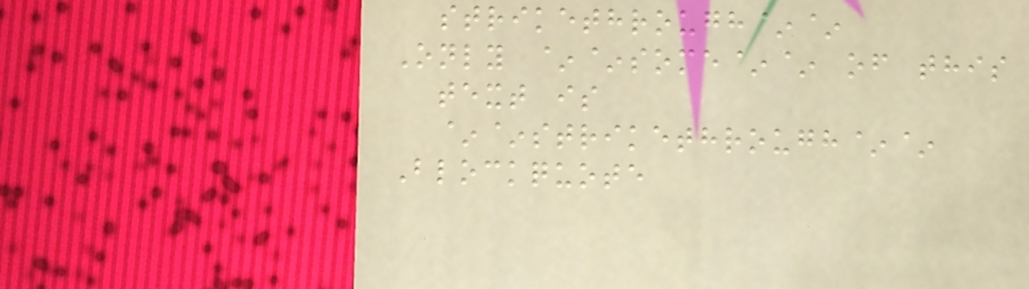strikethrough~~
Only ~~some~~ of this
text is
~~strikethrough~~
Blockquote
